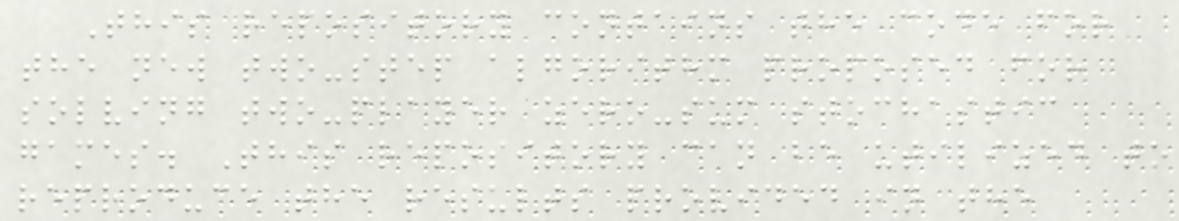This repository contains the code for
the new two-step algorithm proposed for
solving two-player zero-sum stochastic
games. This repository can be utilized to
reproduce the results provided in the
